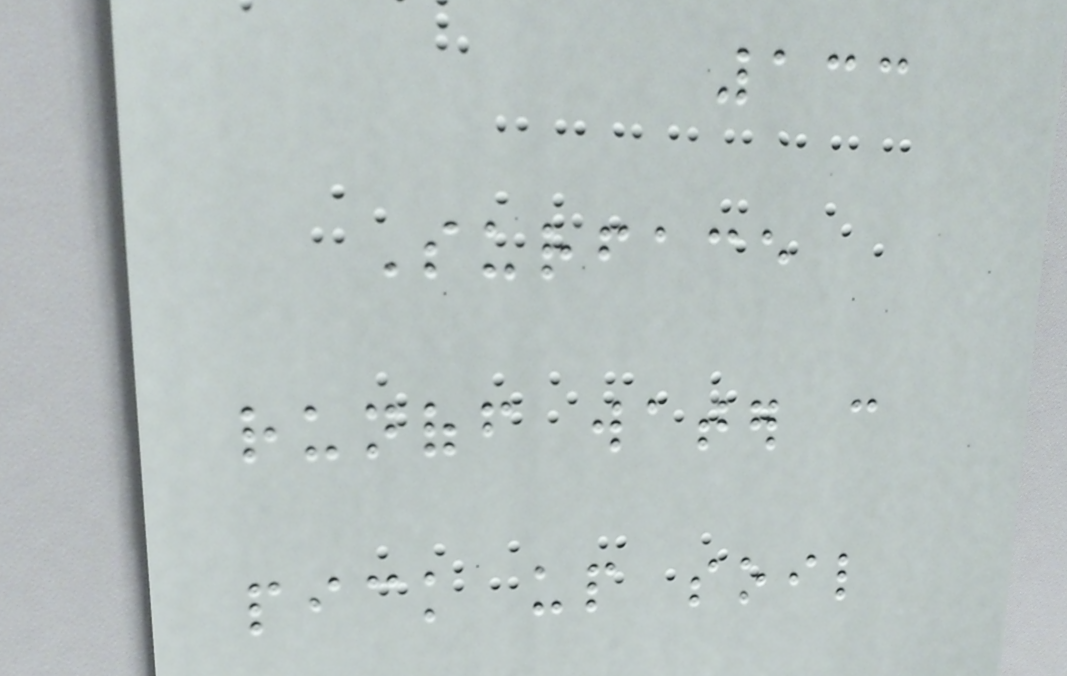133
Surface
runoff water can
pick up soil
